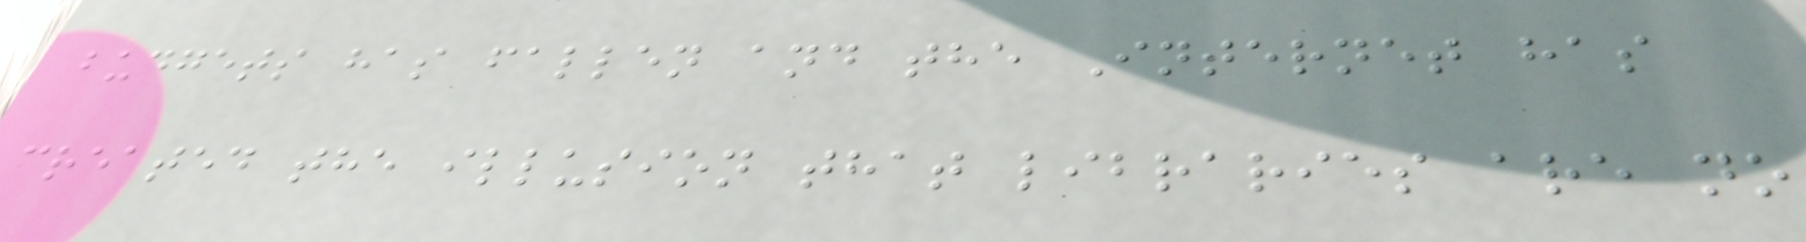budgets has fallen and the Internet has
created the illusion that libraries are no
